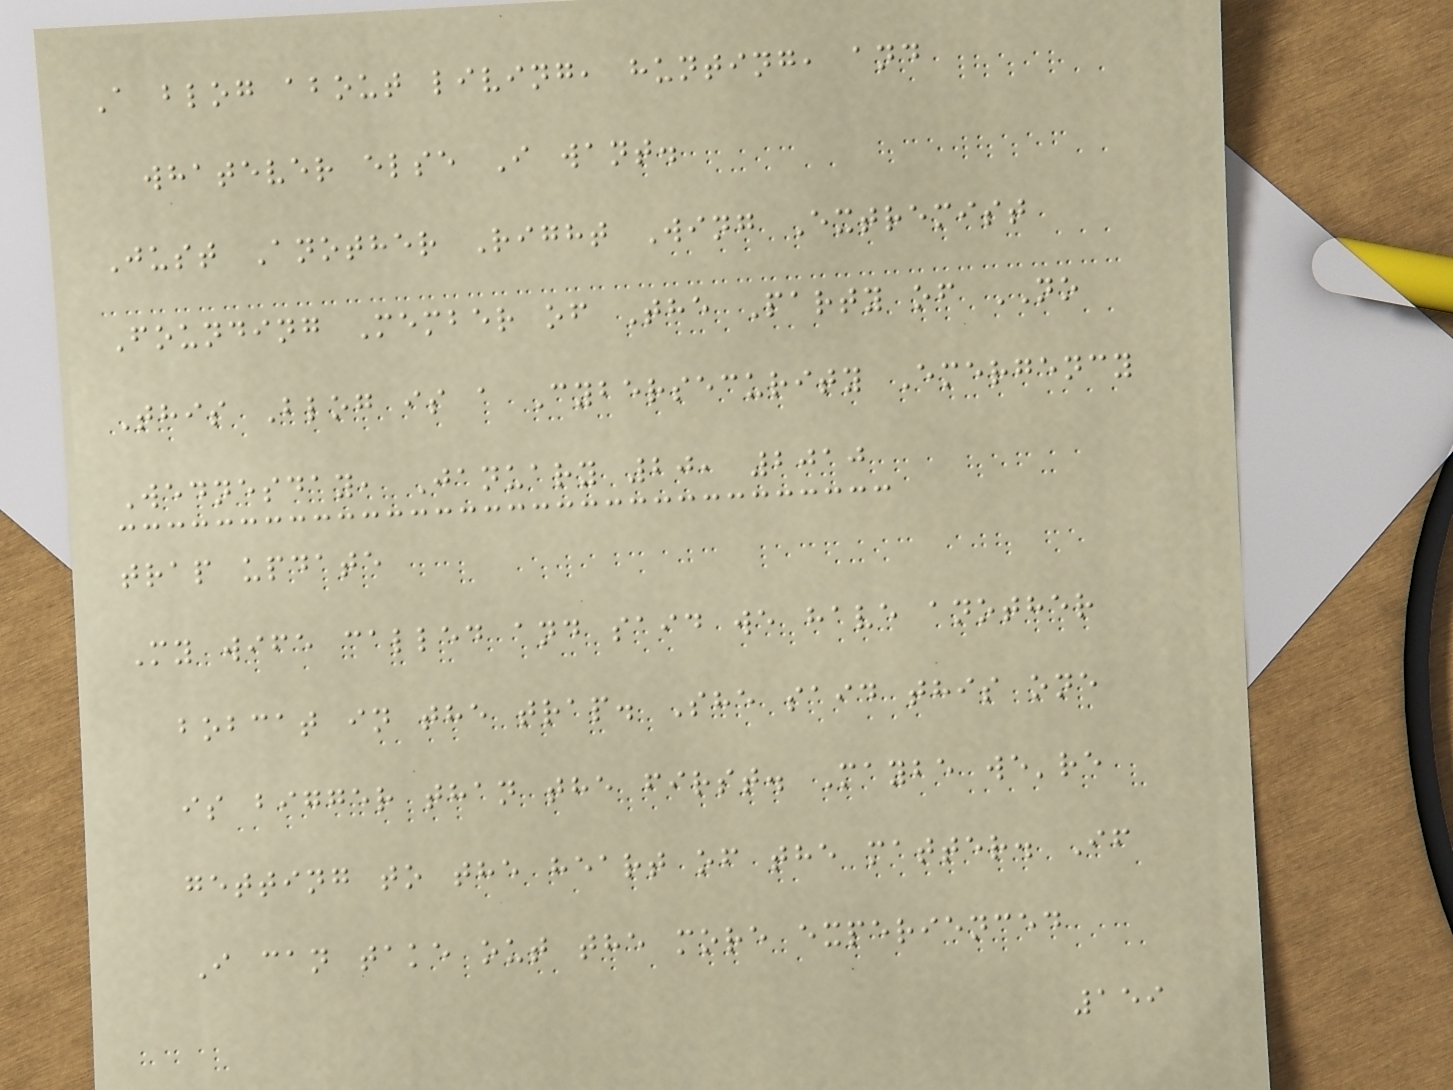A blog about living, hunting, and
whatever else I want.
Just Another Right Wing Extremist
Founding Member of The Party of NO
This Blog is a Cybersecurity Emergency
Wednesday, January 20, 2010
trap update
My wife called and said we have another
bobcat in the trap. She said this one
is bigger than the first. Maybe we're
getting to the heart of the matter. If
I can take out the more experienced
159
